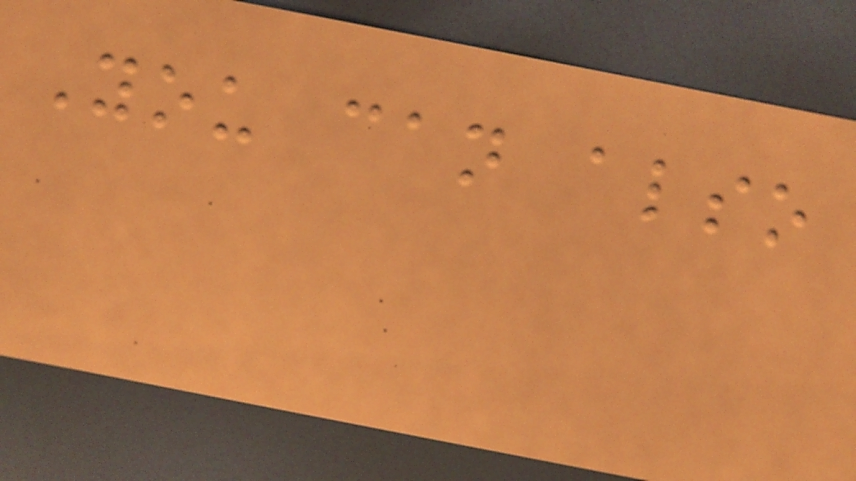You can also
